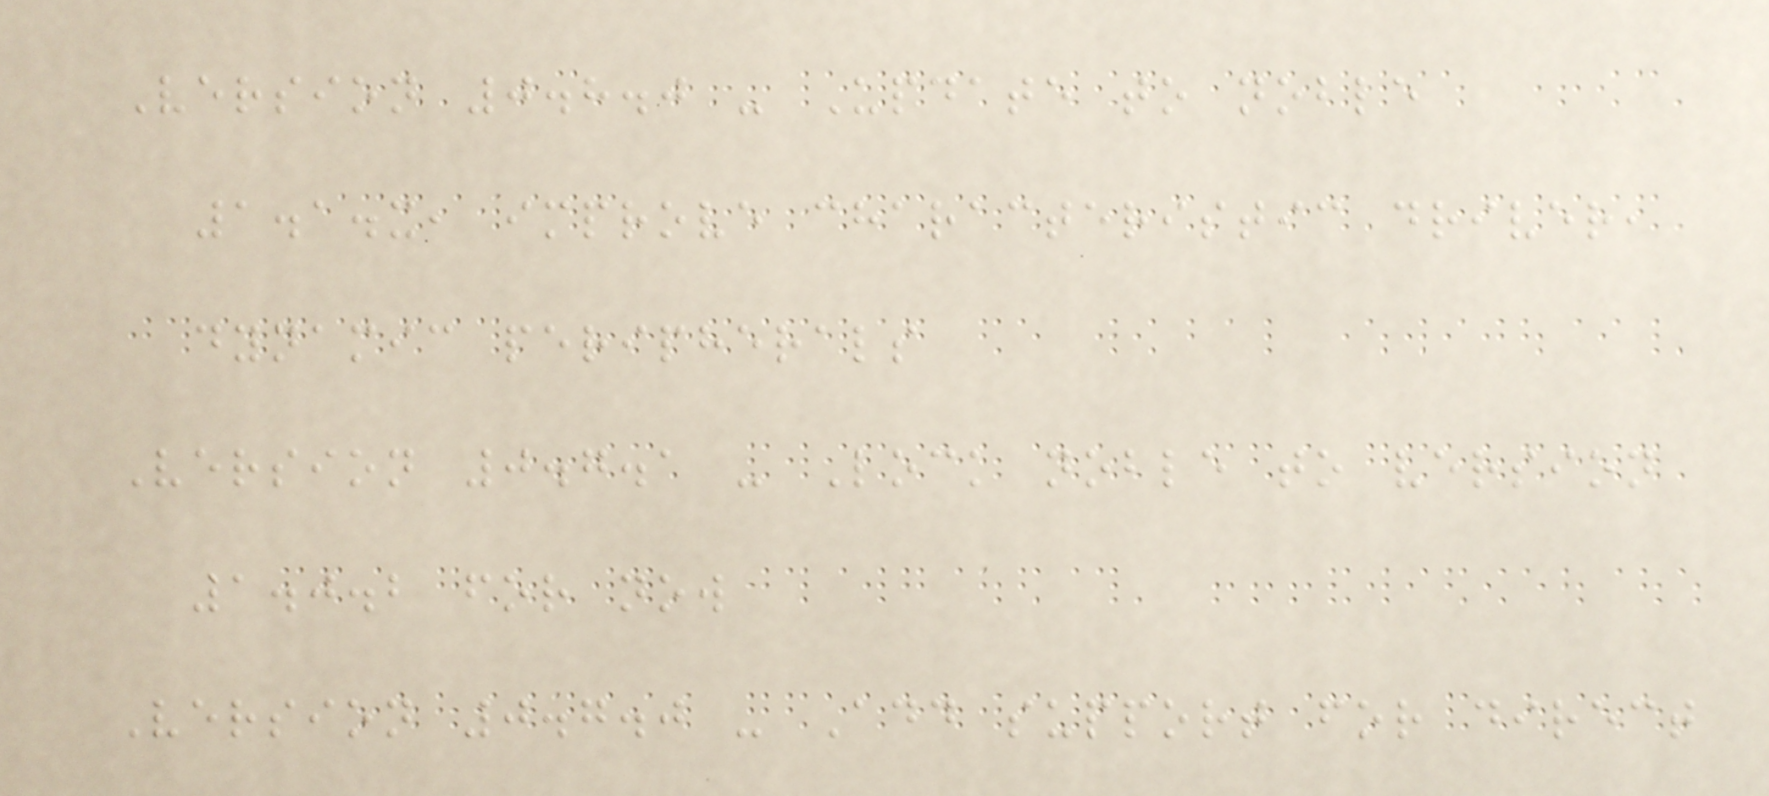Version 0.8.0 - Update to noble
1.1.x, improve characteristic driver,
dynamic peripherals
Version 0.7.1 - Lock noble to version
1.0.2 for now
Version 0.7.0 - Add support for direct
